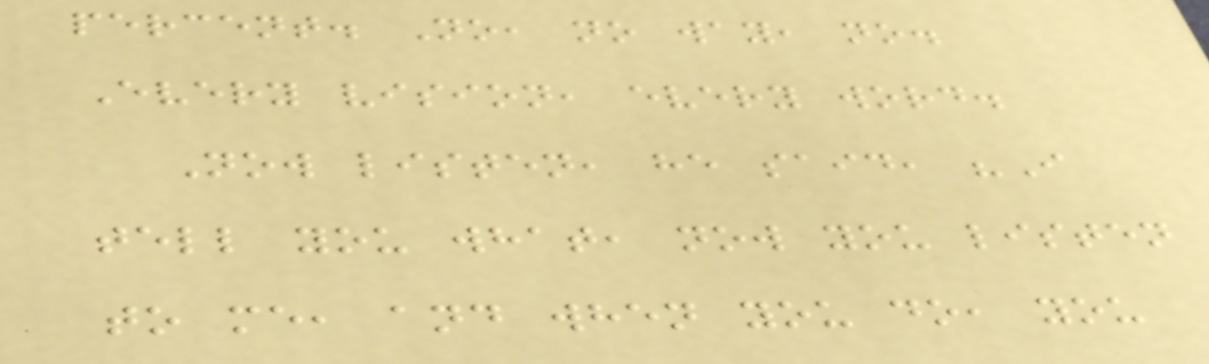percent. No, no way, no.
Every vision, every word.
Now listen, he said, "I
tell you what, now you listen
to me, and when you do, you
